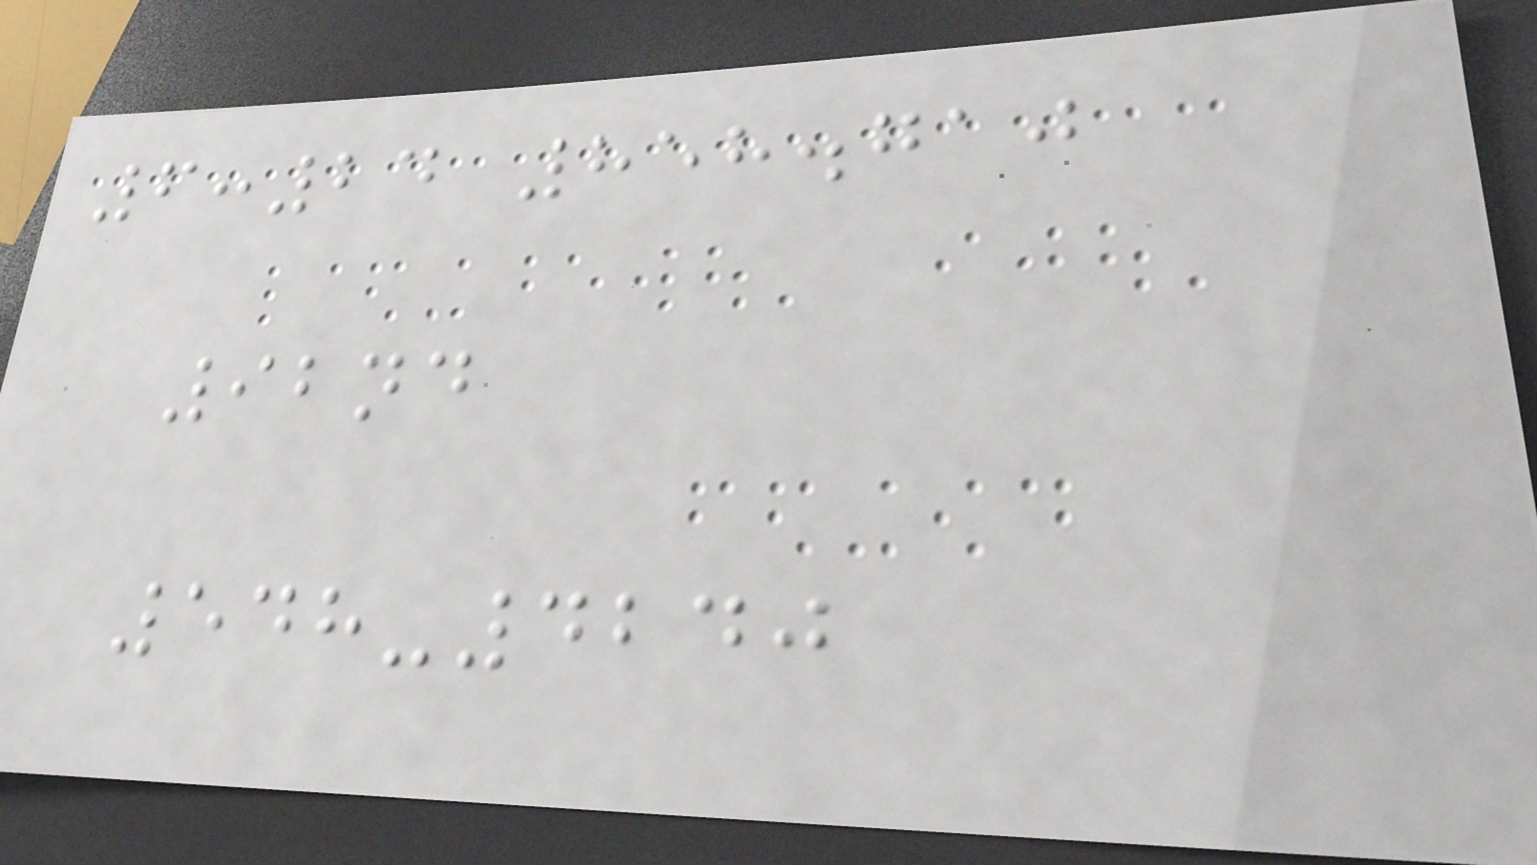6:24 858.710
92nd
548-4240
